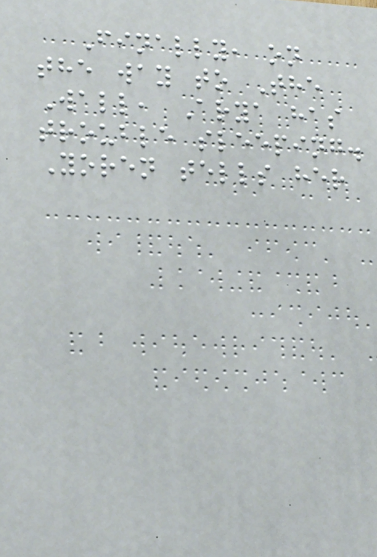Finally, on
the way to The
Wall, Arya has
trouble sleeping.
Yoren tells her
